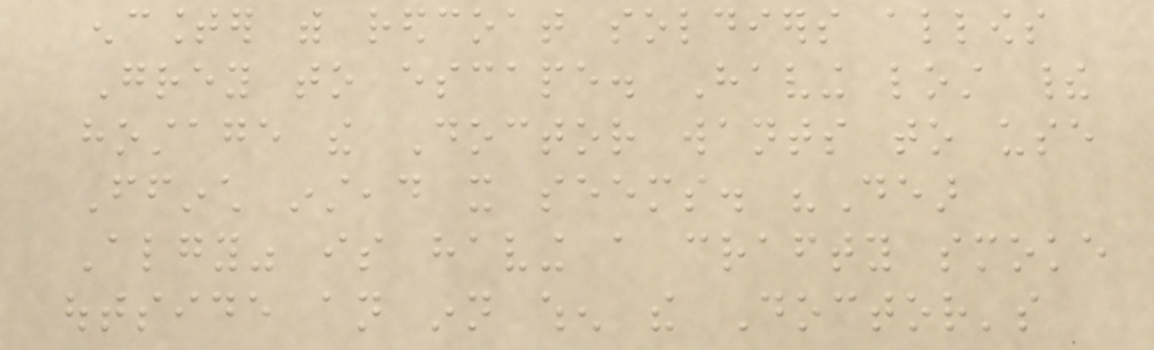encounter with redcoat soldiers allows
Grey to escape. Having lost their
hostage the Doctor wants to use
Ffinch instead it seems. "Dear
Algy" is having a crafty smoke
outside an inn when the Doctor's
